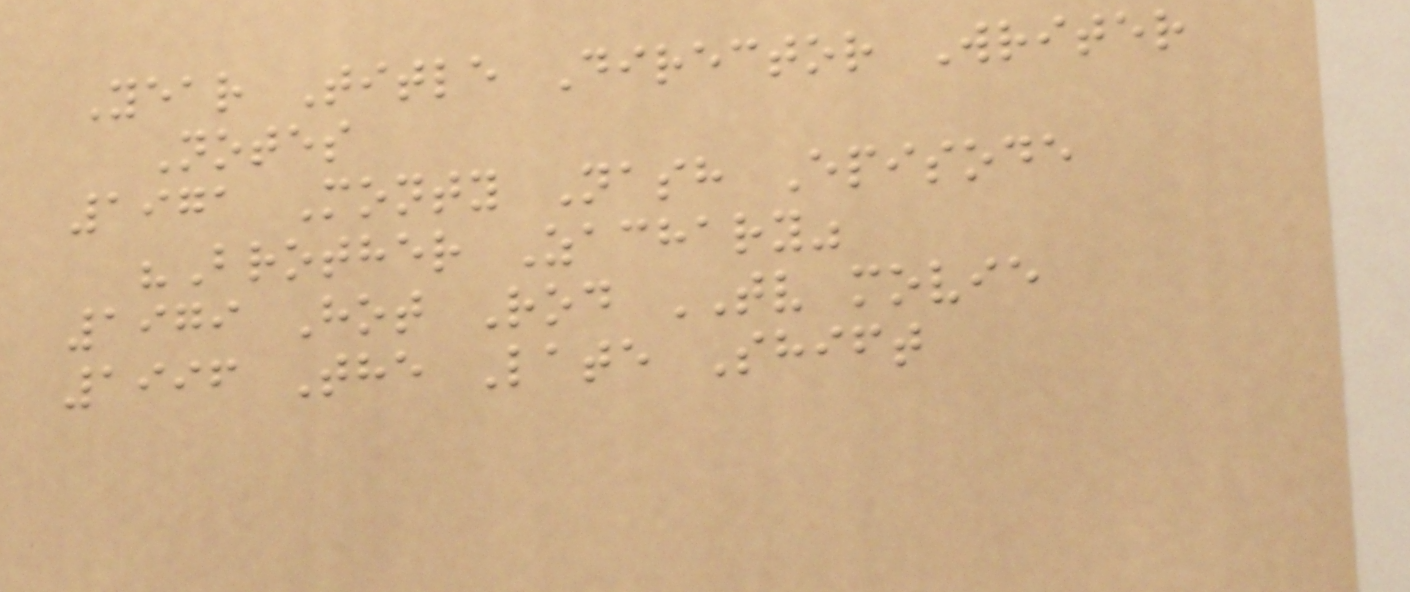Year Title Director Writer
Notes
1971 Monty Nash Episode
"Brother Zachary"
1979 Hot Rod TV movie
1996 The Late Shift
